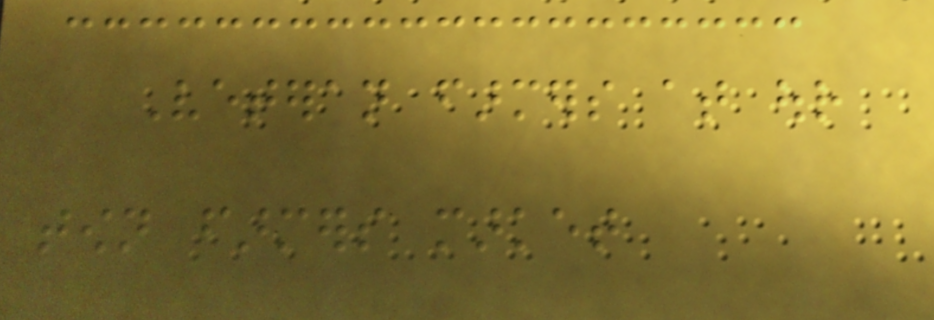Veteran farmers at our
town farmers market
